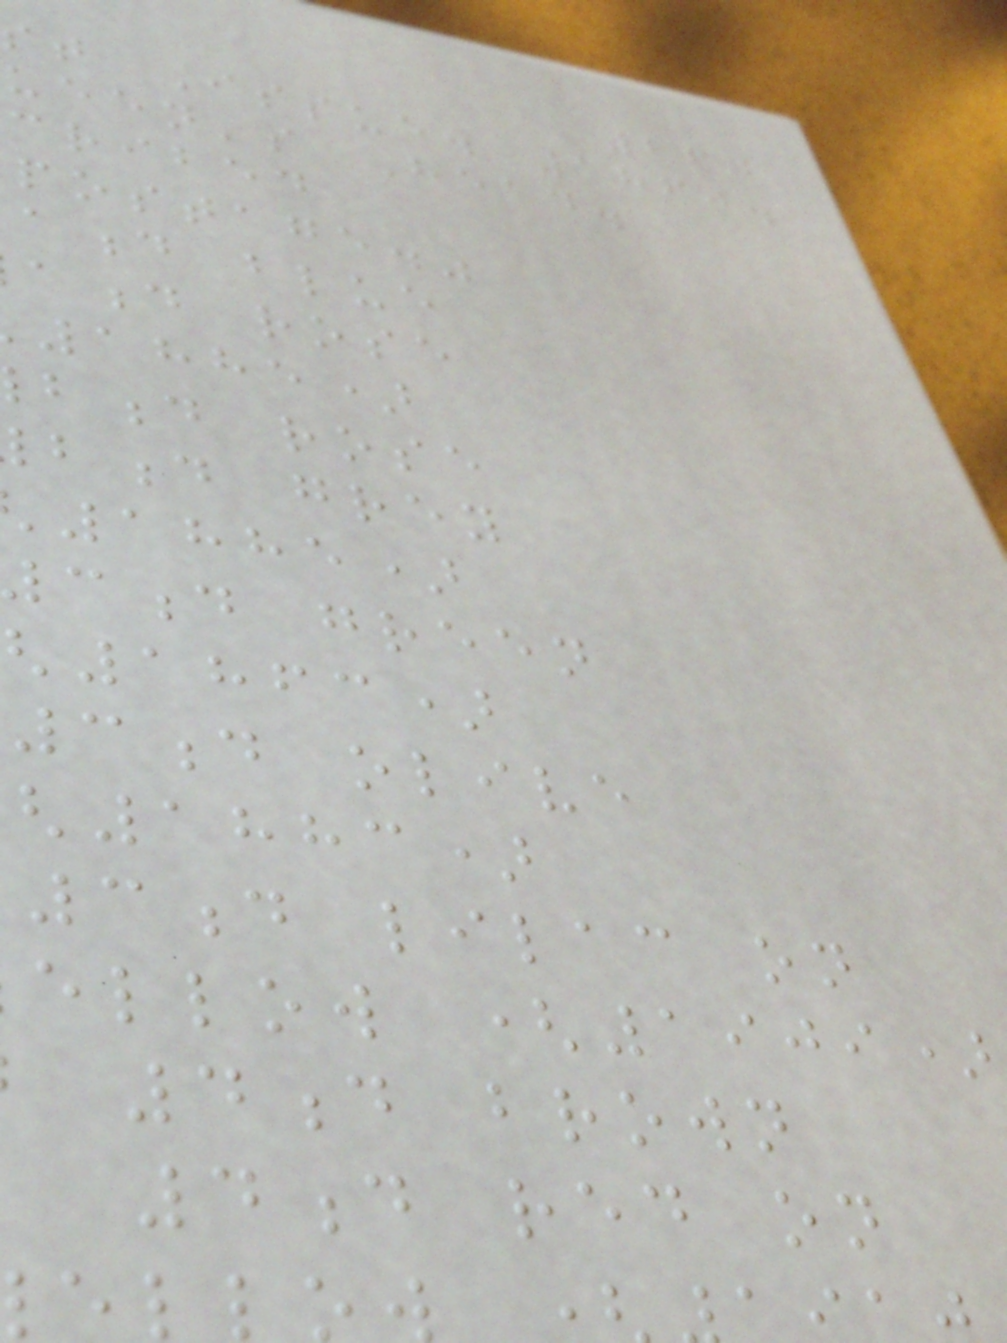260
t Issue. 1860.
ueen's Head.
cribed
postage."
d blue
d rose
1885)
d rose
d grey
1885)
d green
1863)
3d olive
1883)
3d lilac on
ellow (1909)
4d brown
4d red on
